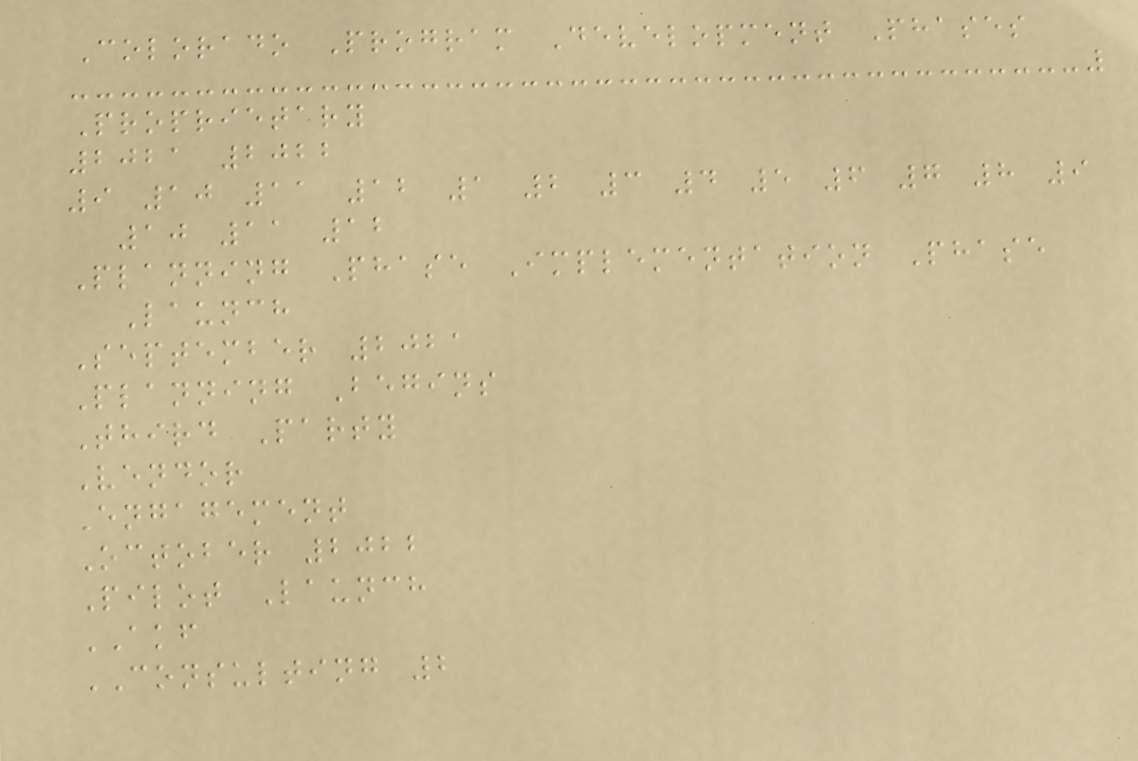Colorado Program Development Phases
Proprietary
2021 2022
9 10 11 12 1 2 3 4 5 6 7 8 9
10 11 12
Planning Phase Implementation Phase
Launch
September 2021
Planning Begins
Third Party
Vendor
Engagement
October 2022
Pilot Launch
AKF
CONSULTING 2
